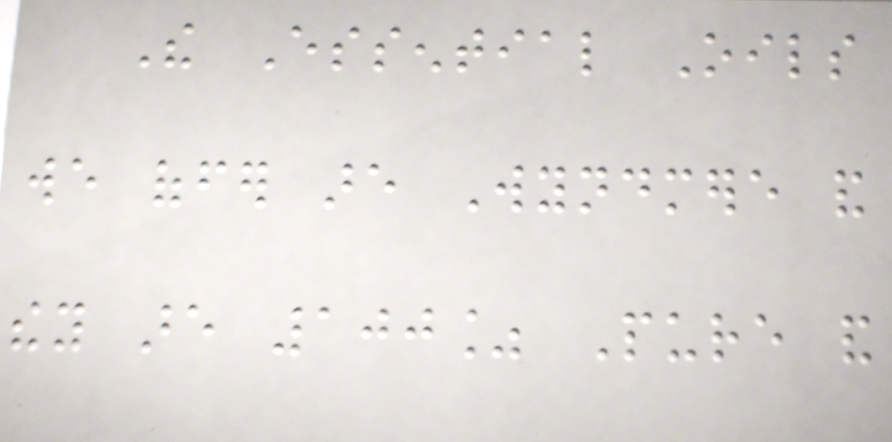The Essential Oils
we offer are Wyndmere and
they are 100% Pure and
